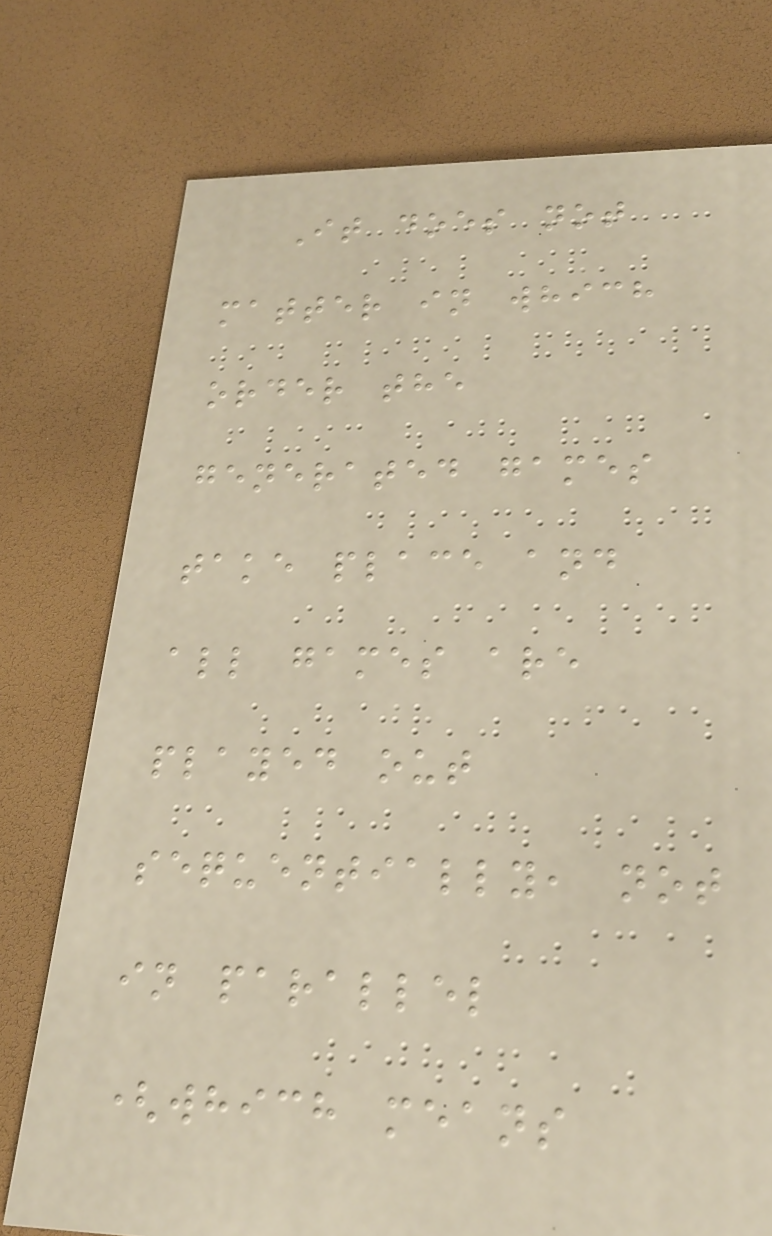It does not
matter in which
order the
generated games
take place and
all games are
played out
sequentially, not
in parallel
(which means
